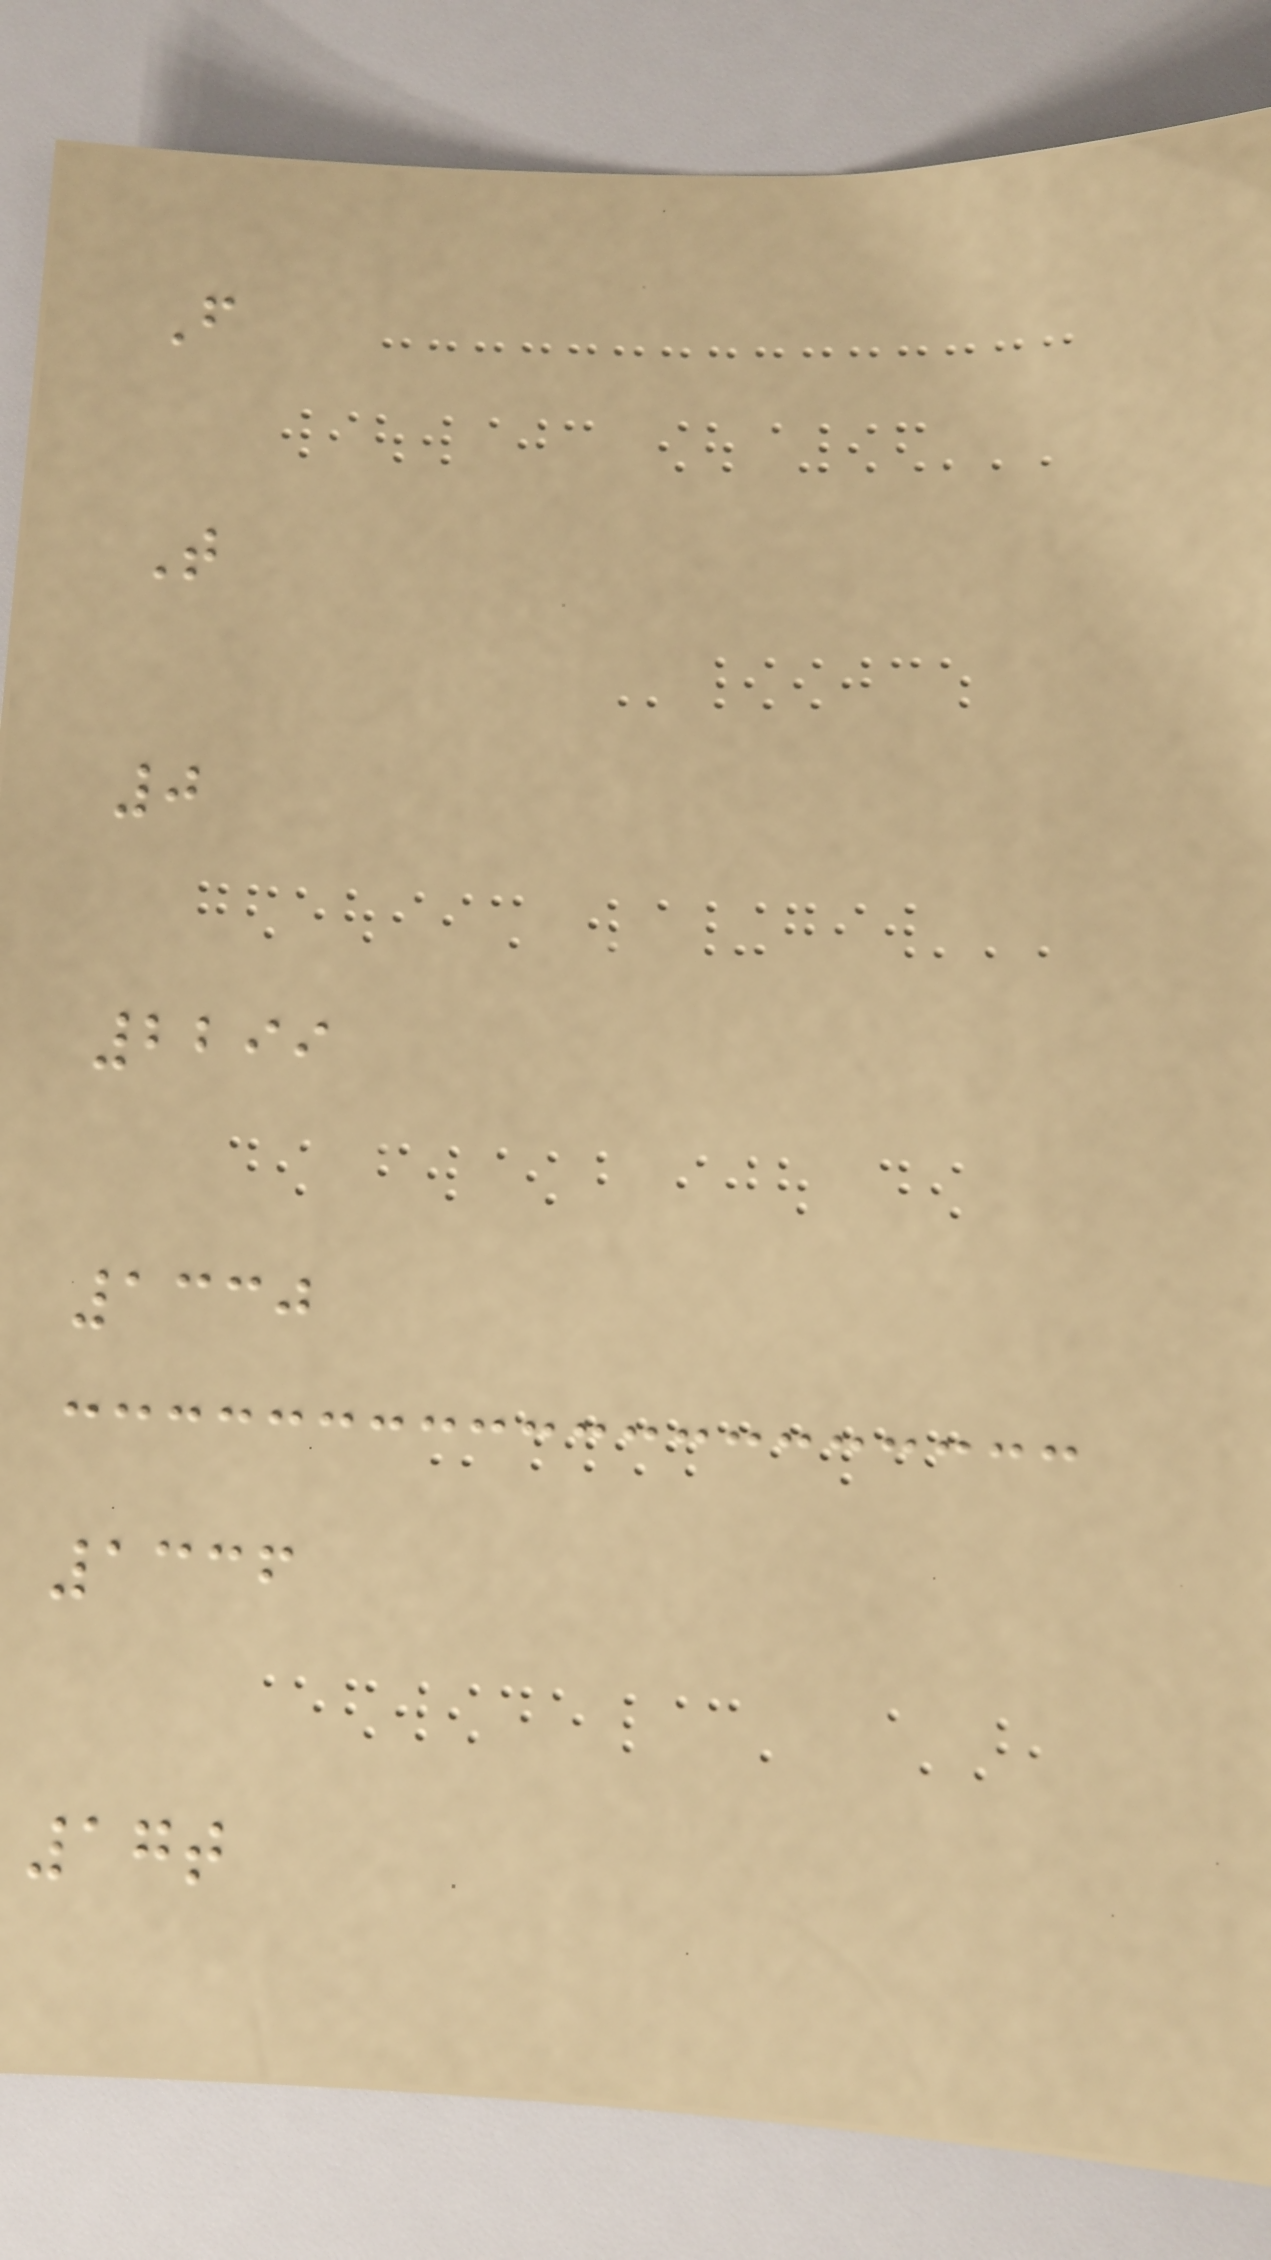F
T
0
2299
1330
1336
17t
